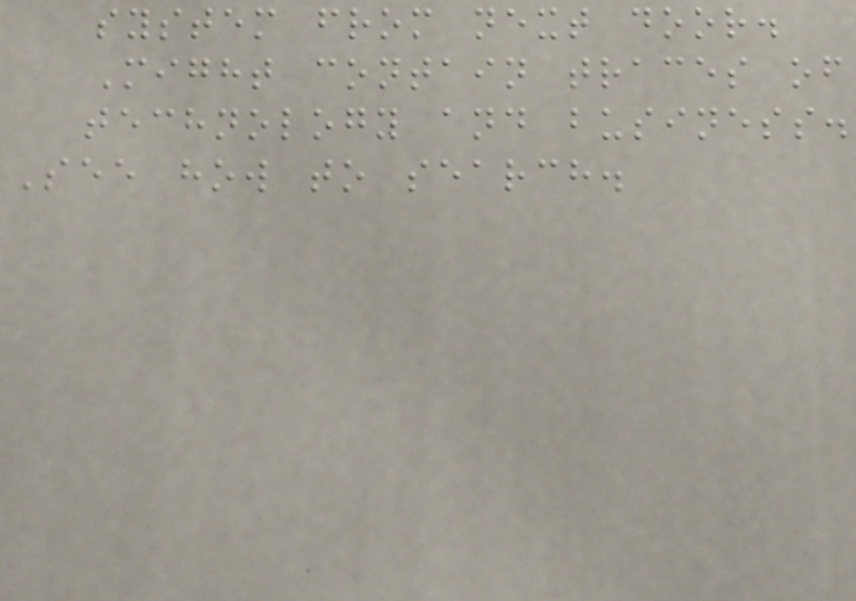system from next door.
Might contain traces of
technology and business.
See how to search.
